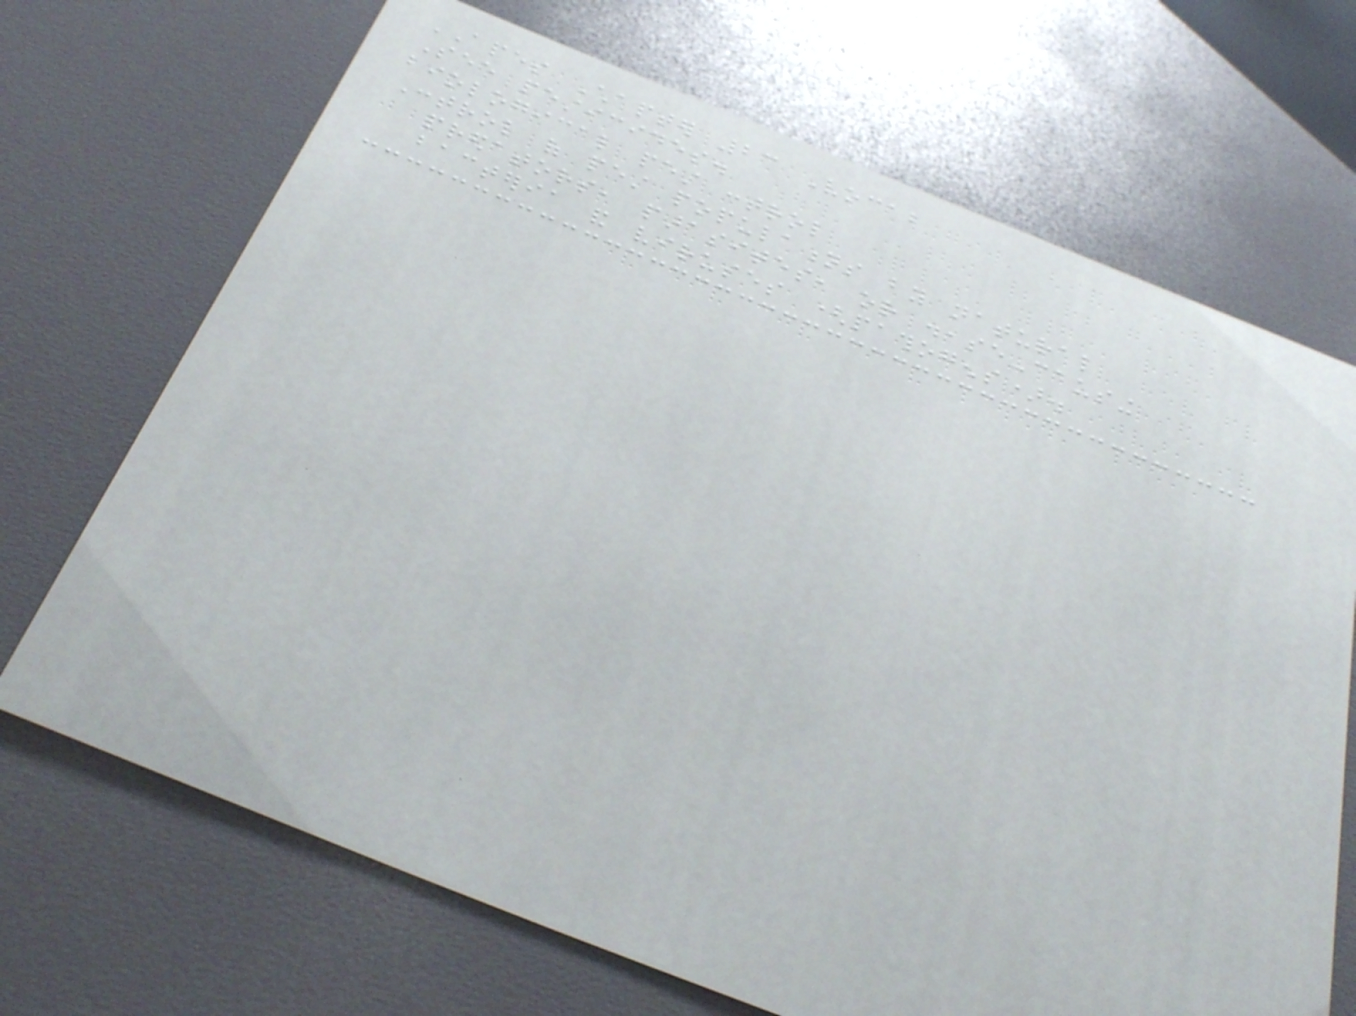APES Chapter 23 Vocab
See pesticides.
biological pest control
Control of pest populations by natural
predators, parasites, or disease-causing
bacteria and viruses (pathogens).
